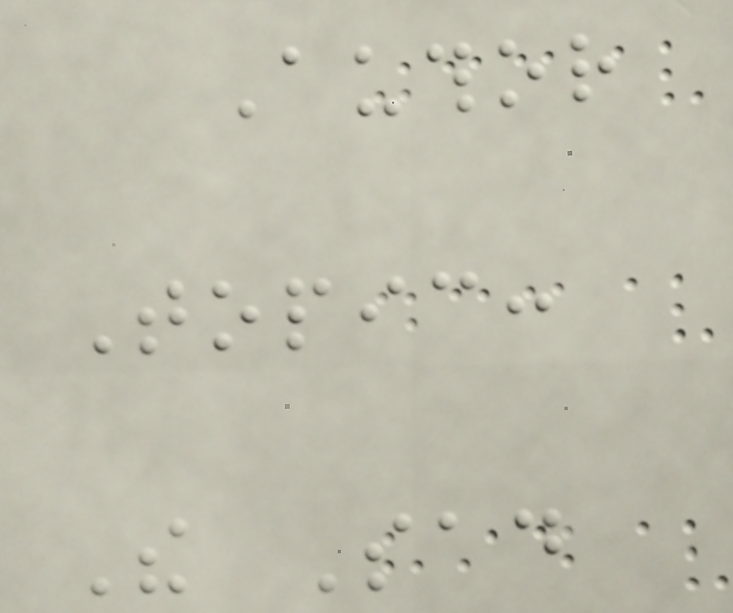Author
Topic:
The Sad
